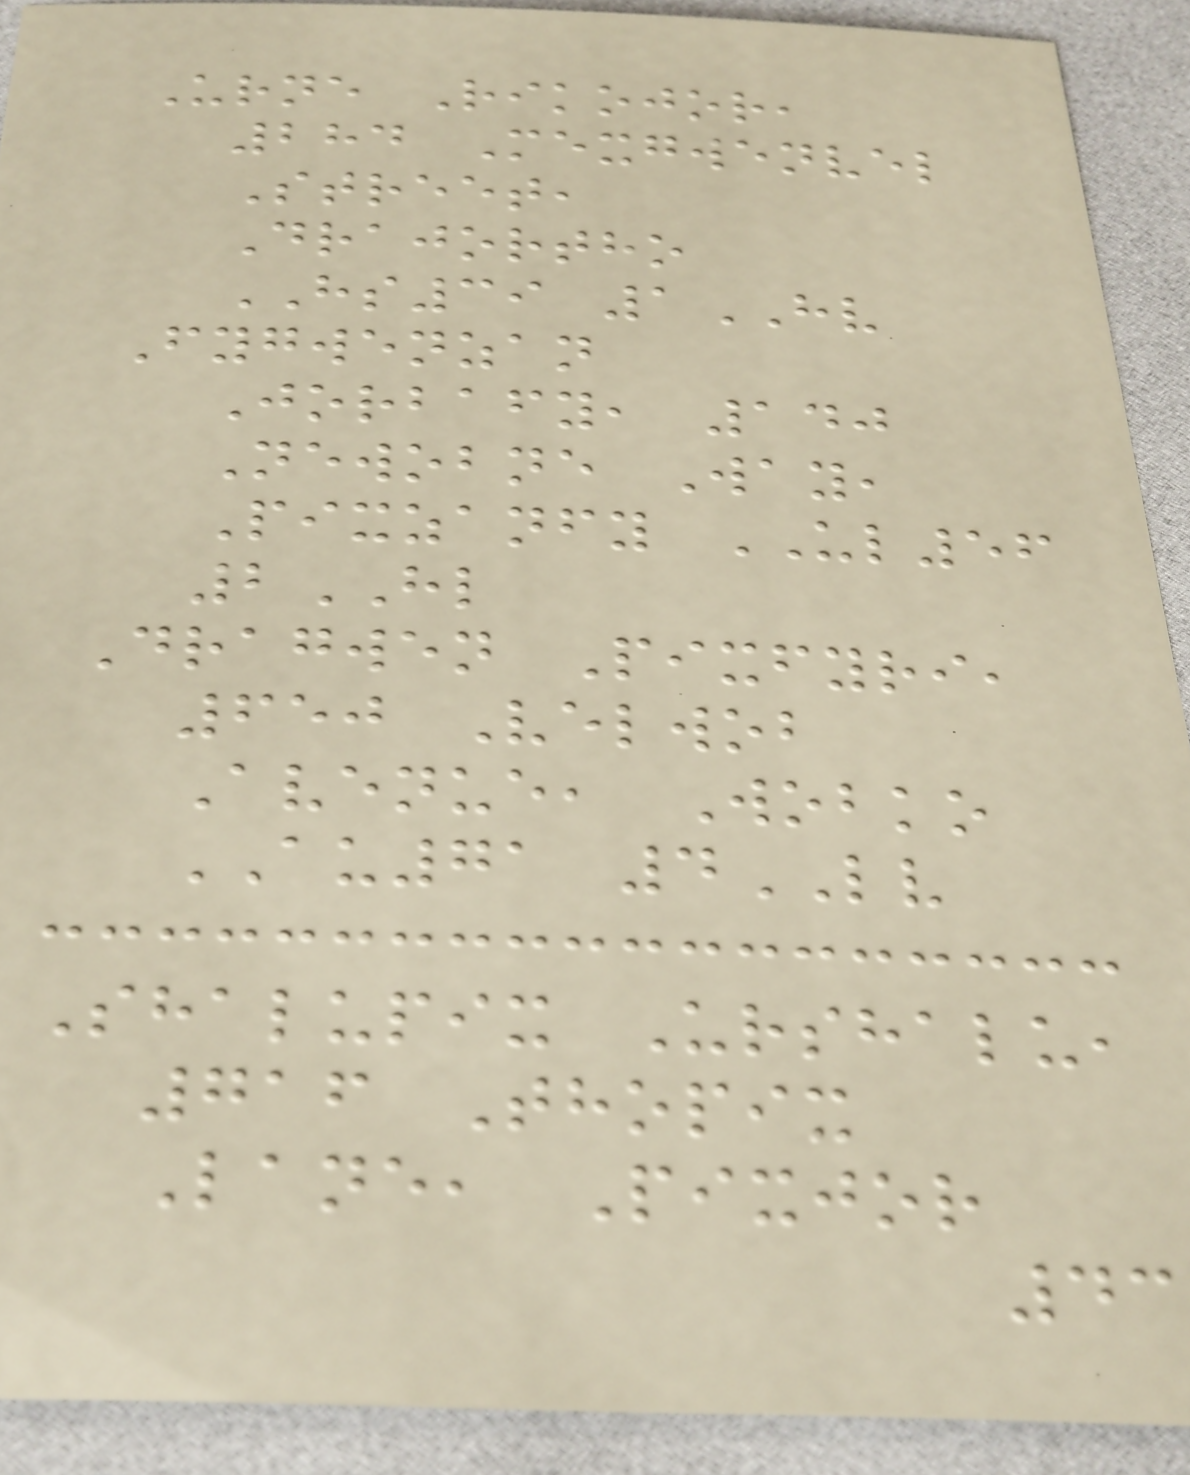Urne Rikojor,
284 Mexgwenvel
Street,
Drajortho
HS39 1HV
Fygwenzan
Jorbafy, 140
Newobne Way,
Pixzanfy UL56
2HL
Dragwen Pixfyri,
650 Velwob
Avenue, Wobko
AU71 4LV
Shalupix Urshalu,
716 Thopix
Lane, Pixjor
43
